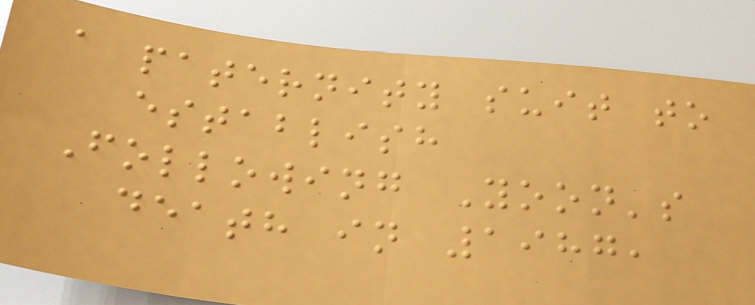a paternity suit to
establish
Following Yoon's
death in 1987,
